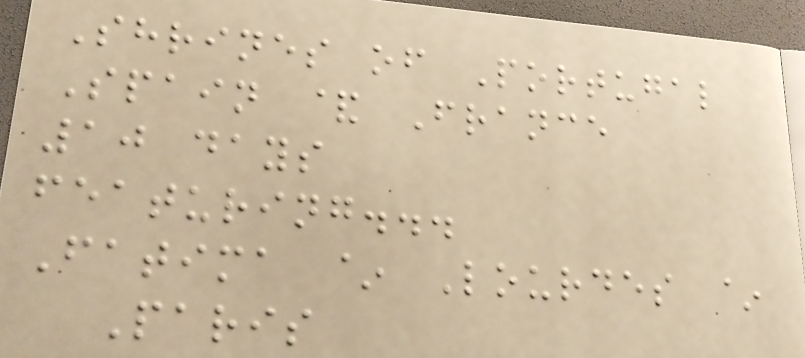Shrines of Portugal
Spain & France
10 days
featuring...
Fatima ~ Lourdes ~
Paris
